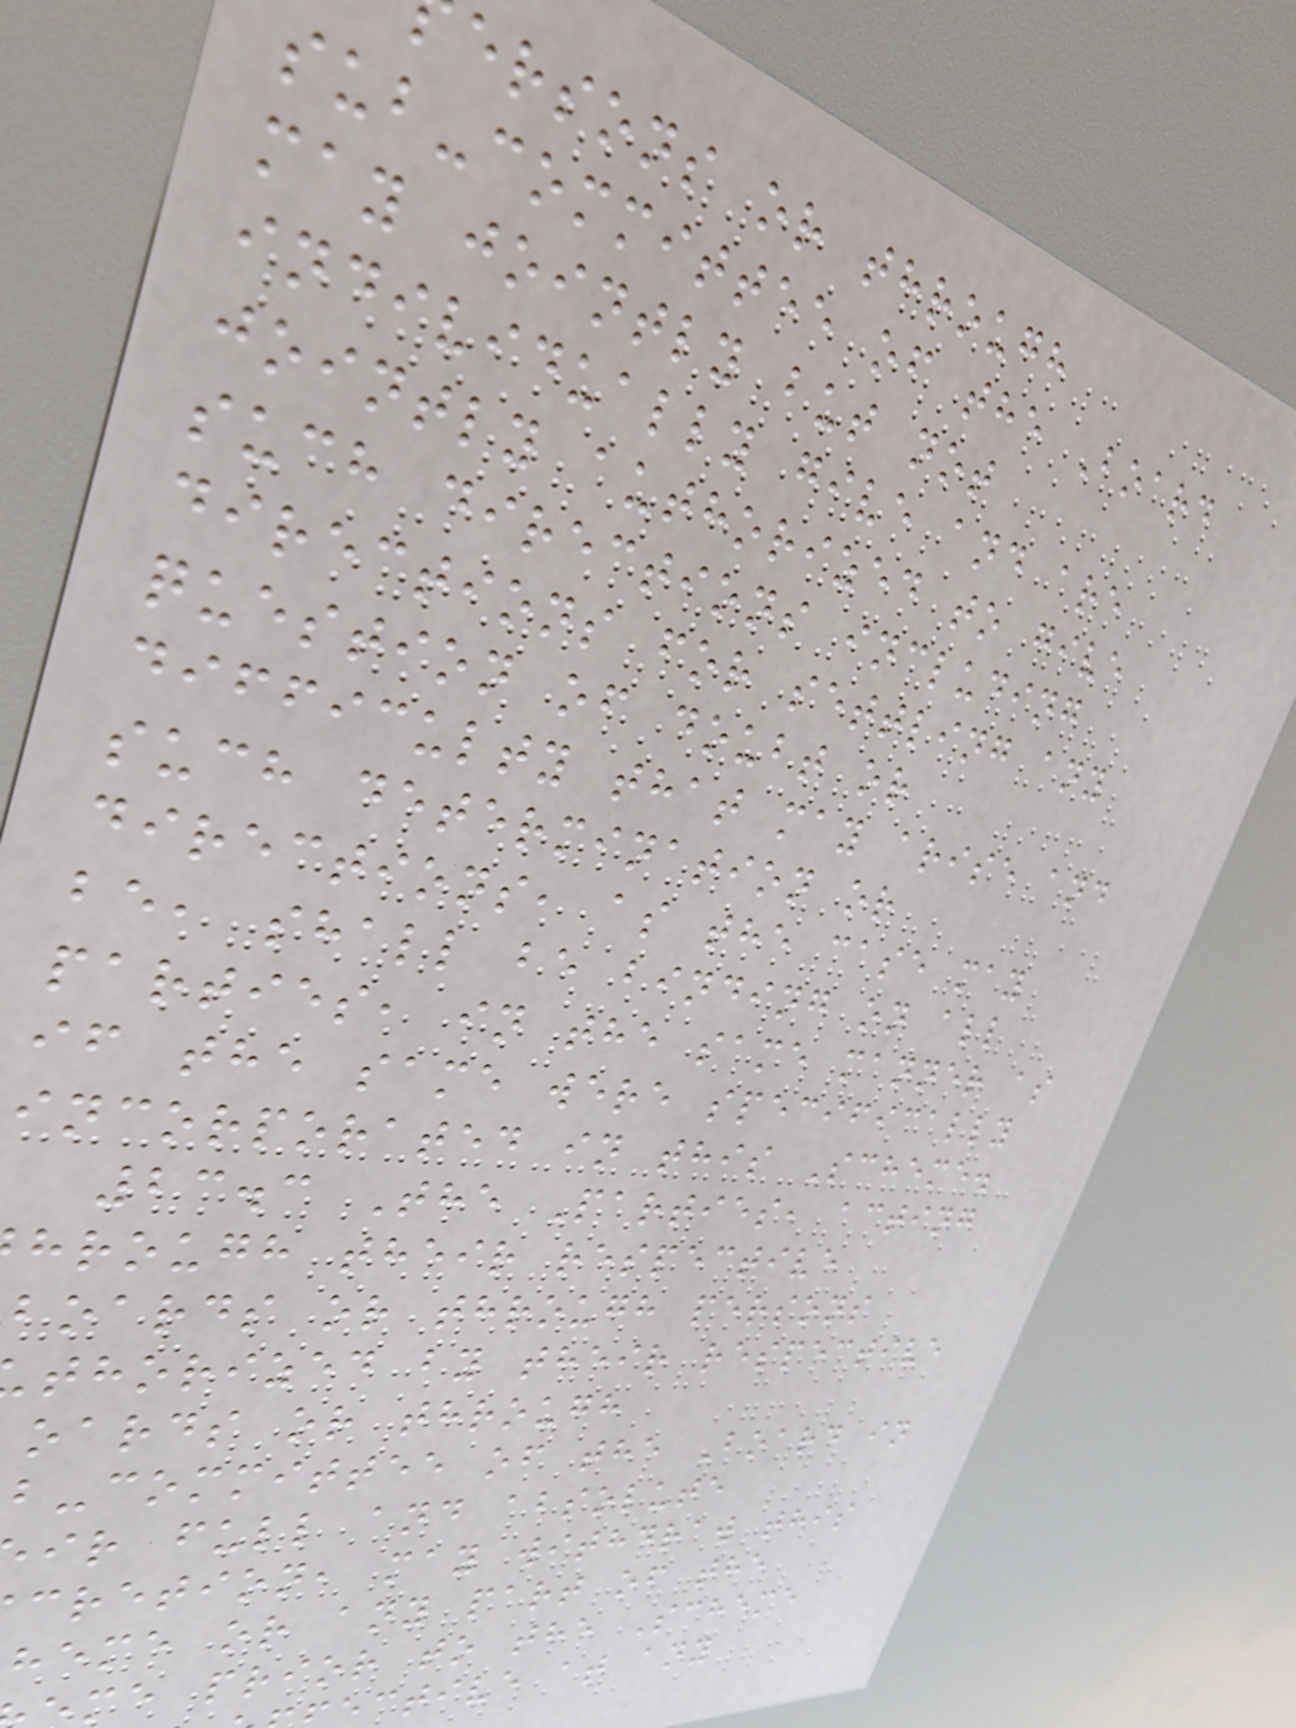ersons or through
sub-committee of the Board
may jointly but not
individually give and are
jointly authorized to give
such directions including
directions for settling any
question of doubt or
difficulty that may arise and
such determination or
directions, as the case may
be, shall be binding on all
parties, in the same manner as
if the same were specifically
incorporated in this Scheme.
23.3 The Parties, acting
hrough their respective
boards or through persons
thorized by their respective
oards or through
b-committee of the Board in
ir full and absolute
cretion, may withdraw this
heme or any part of the
me prior to the Scheme
ctive at any
